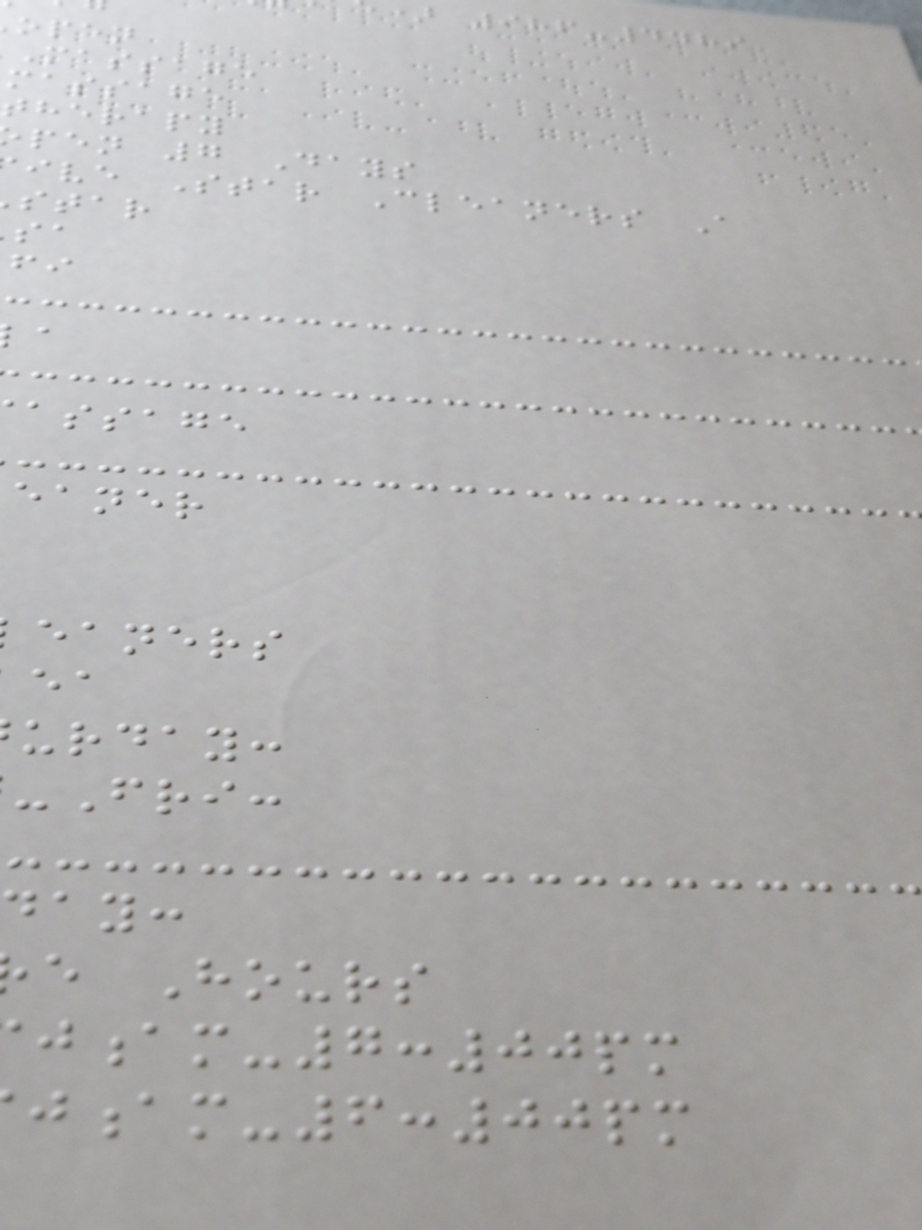) 986-4489
open
massage
massage
therapy
pen 7 Days
ive Star Cleaners A
star
assage
eaner
eaners
urday:
-Fri:
e Hours
am-7:00pm
am-6:00pm
